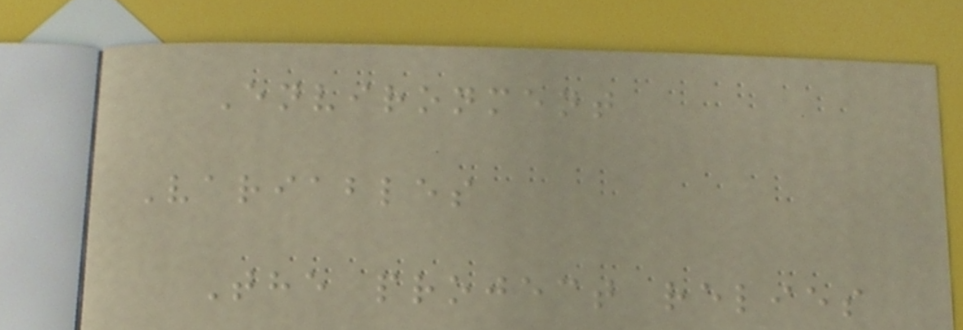Environment
Variables
The project relies
